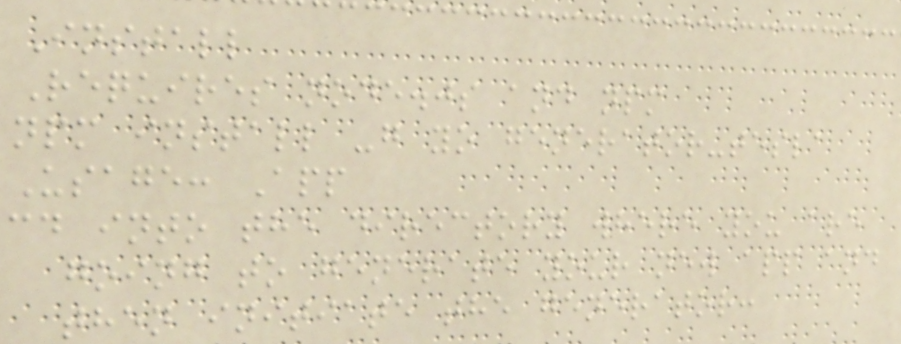Install
Requires node.js and npm
npm install -g yo generator-tesla
Usage: App
cd into the directory where you are
going to generate your new app and
then initiate the generator:
